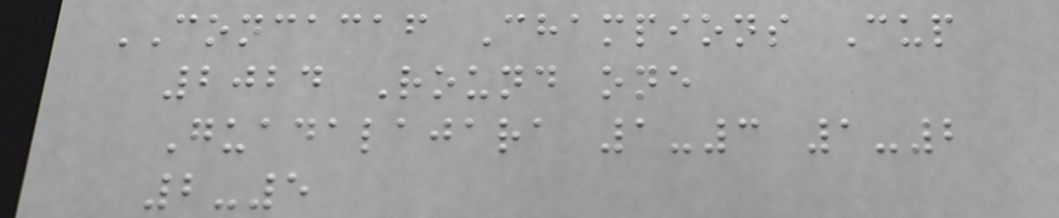CONCACAF Champions Cup
2024 Round one
Guadalajara 1-3 1-2
2-5
